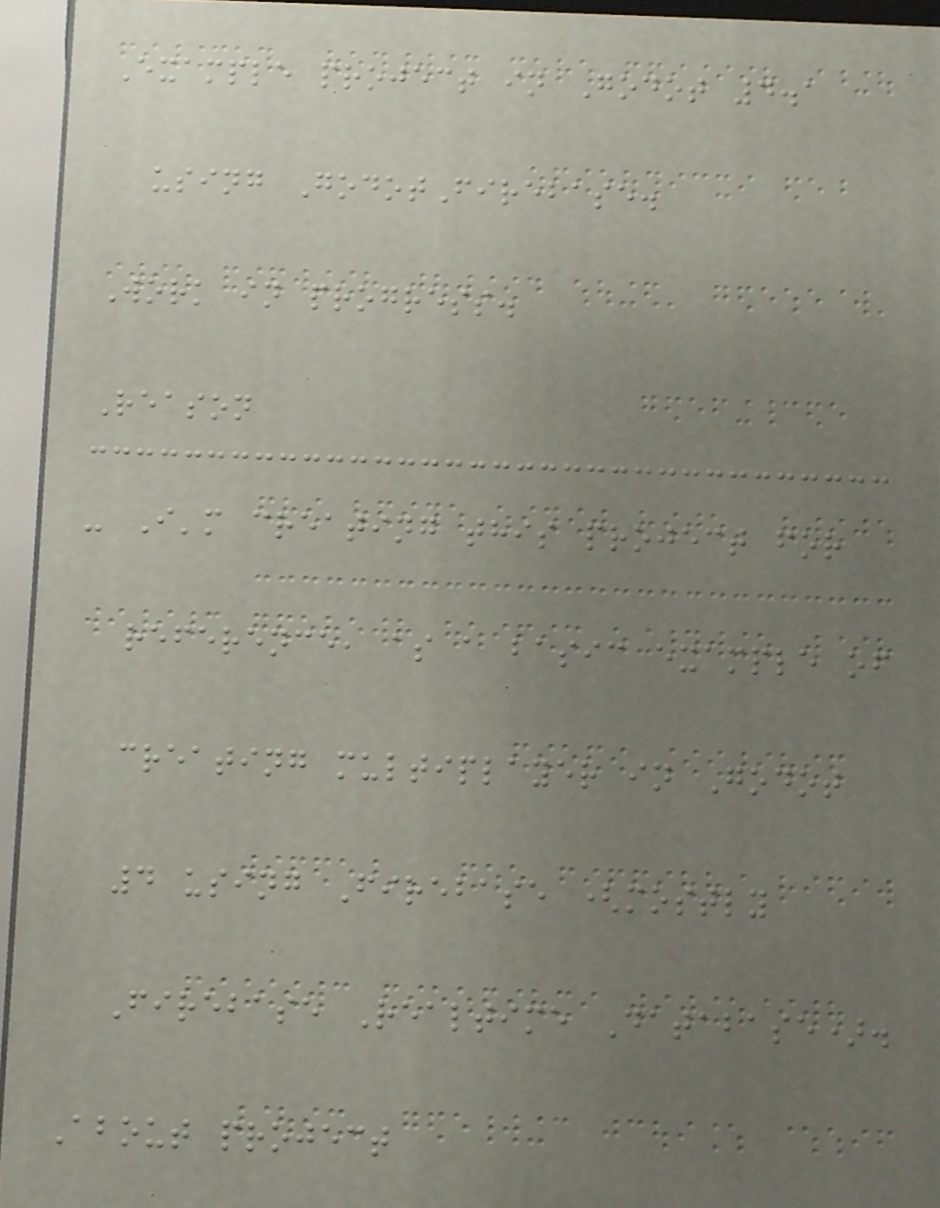Example project in Godot 4.1
using GodotFirebase.
Work in progress.
Reason
- I'm creating this project for
reference, as a basic example of
creating multiplayer in Godot
4 using Firebase (mostly
Firebase Realtime Database).
About project
